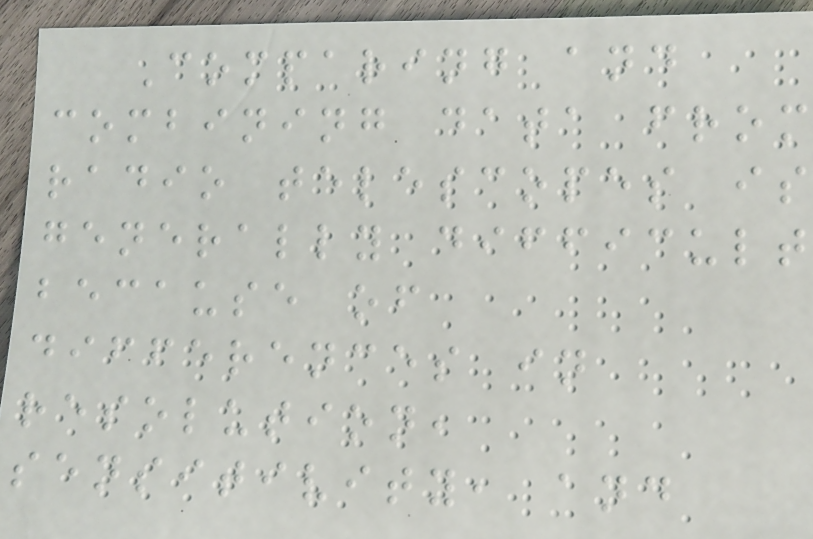Comparing and
combining data from
radio telescopes is
generally difficult
because of
differences in
resolution,
sensitivity, and
